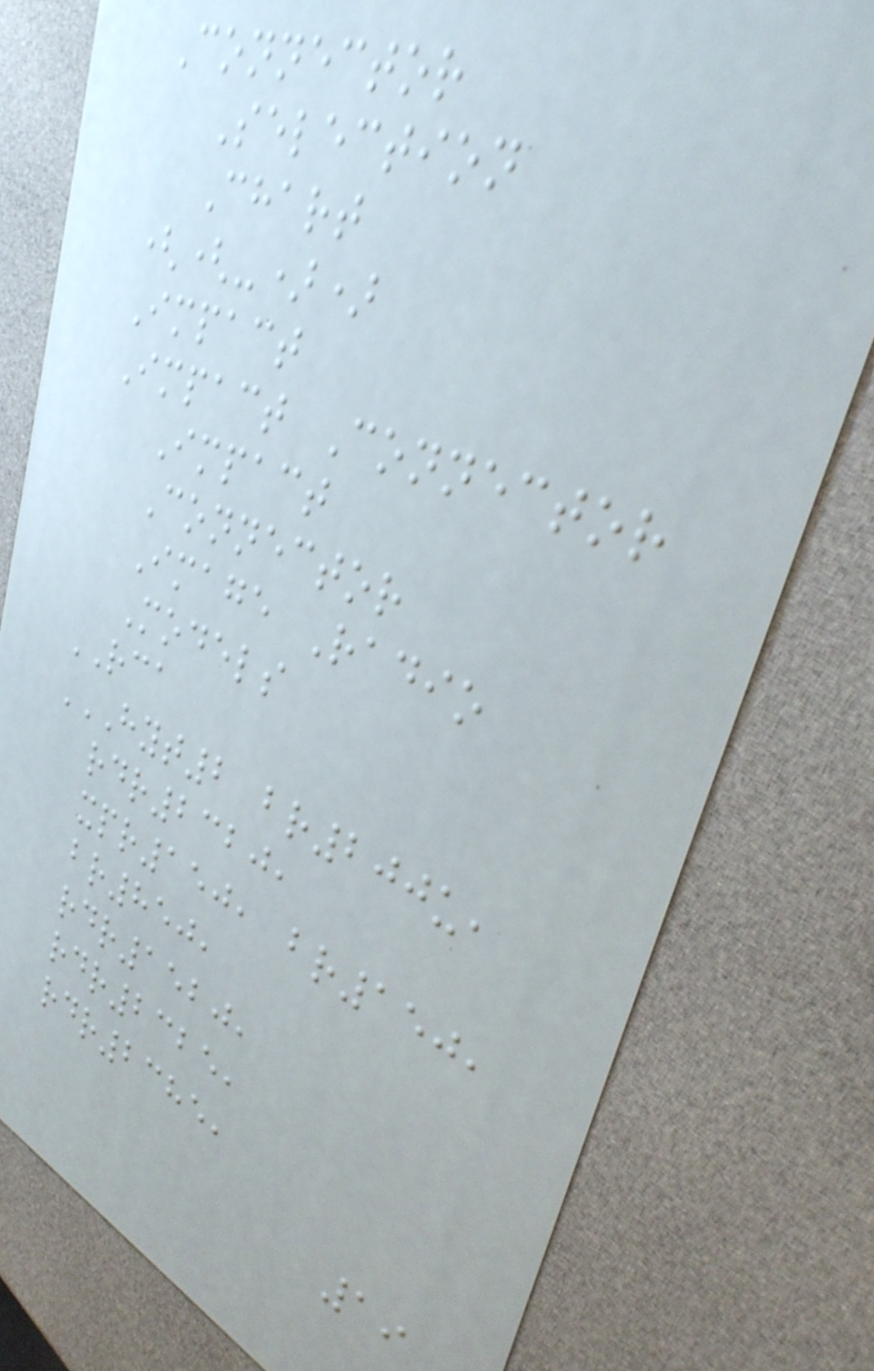Connector
Selection
Chart
((-))
Impact
Impact Connector
Impact
Connector
Image Radio
Models
RCA
HYT2 BR200U,
RDR2320,
XPR150, BR150,
BR850,
RDR1520,
RDR2325,
RDR2385,
19
